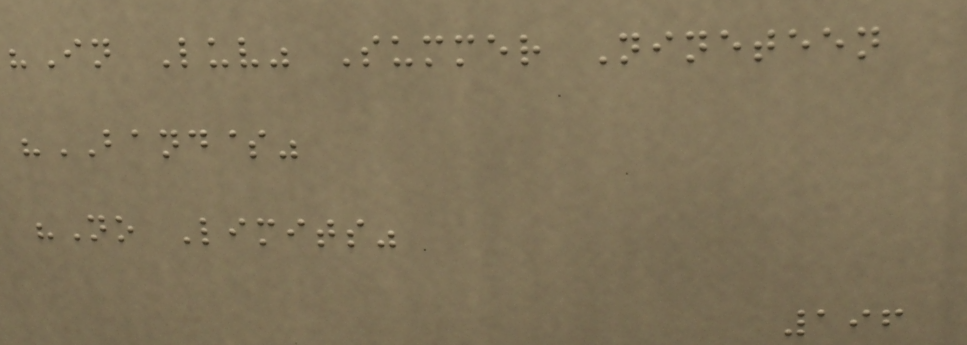"In Luv" Summer Nineteen
"BAND$"
"No Limits"
196
